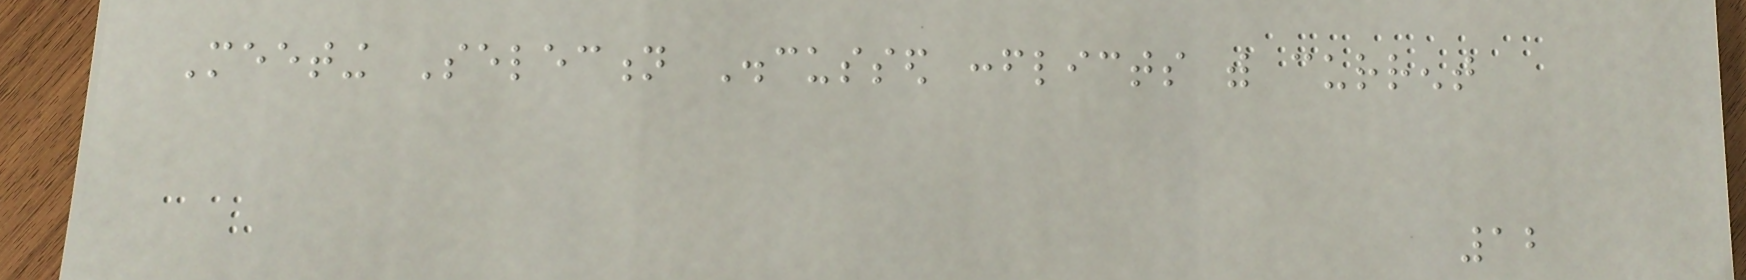Meeting Selection Discussed conflicts with current
12
